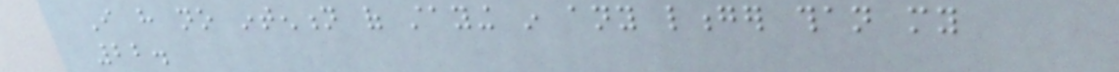I have no intention of staying in any longer than my
22.
